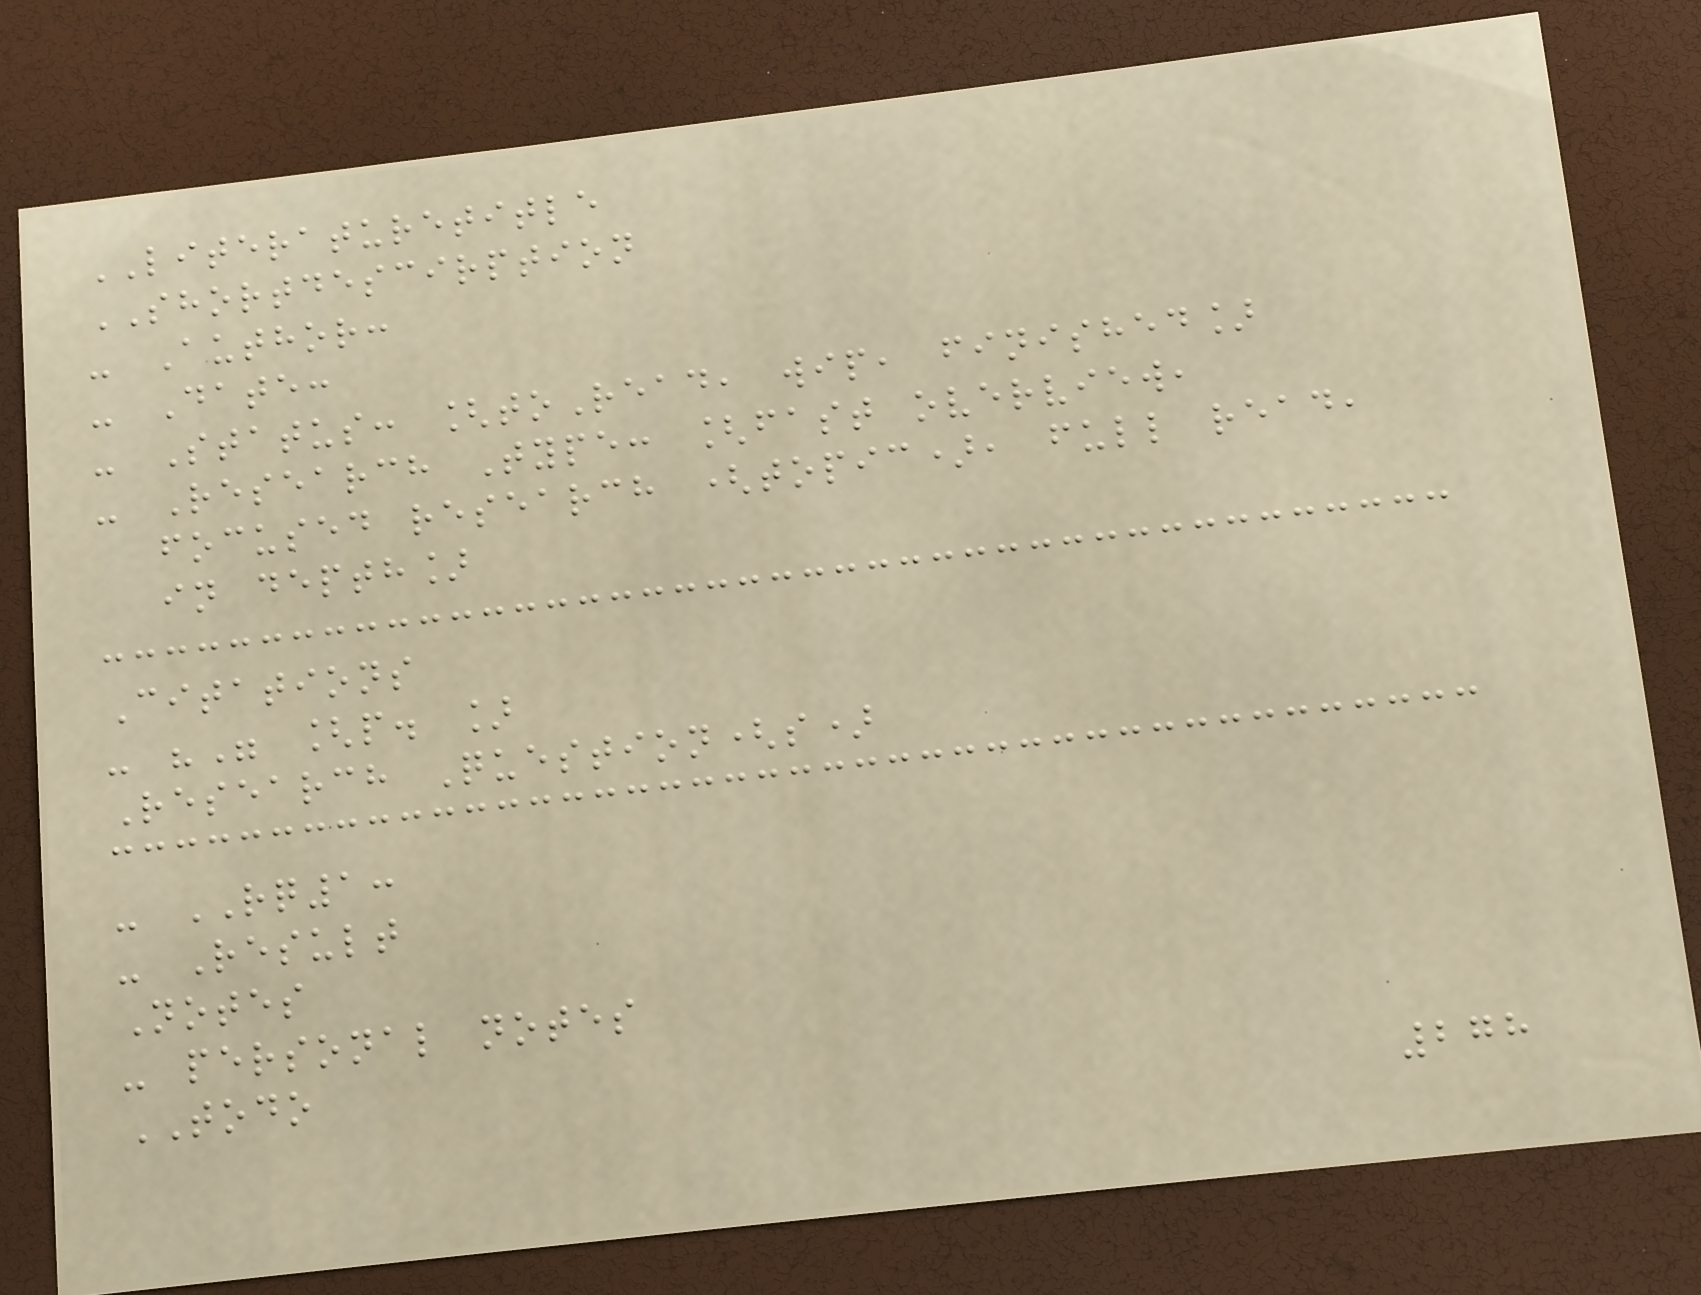LITERATURETITLE
SHORTDESCIRPTION
- Author:
- Date:
- Status: [toRead, wip, finished]
- Research Type: [fast overview,
focused research (topic), full read,
in depth]
Citations
- "" [p. ]
Research Question(s)
- RQ1:
- Result
Notes
- personal notes
TODO
278
